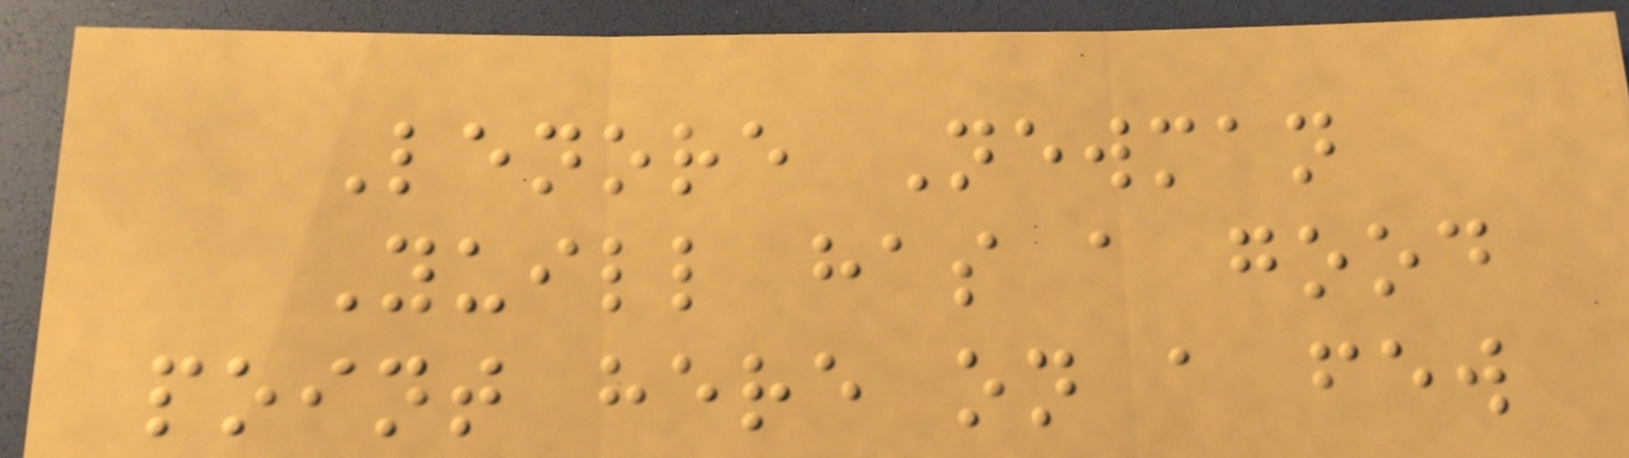Lenore Newman
Yuill has a good
point here on a few
